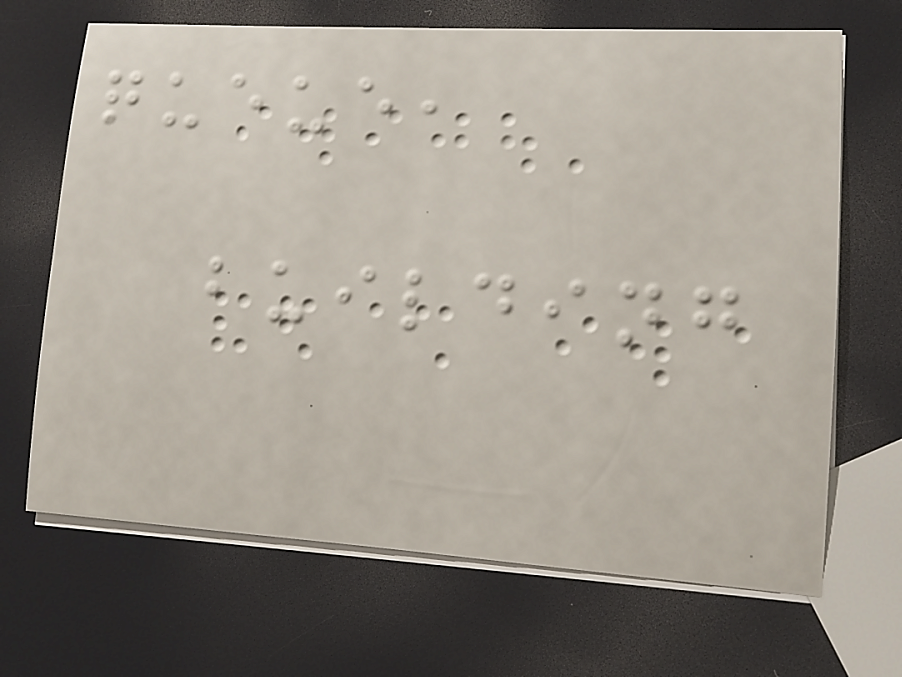queue,
building
